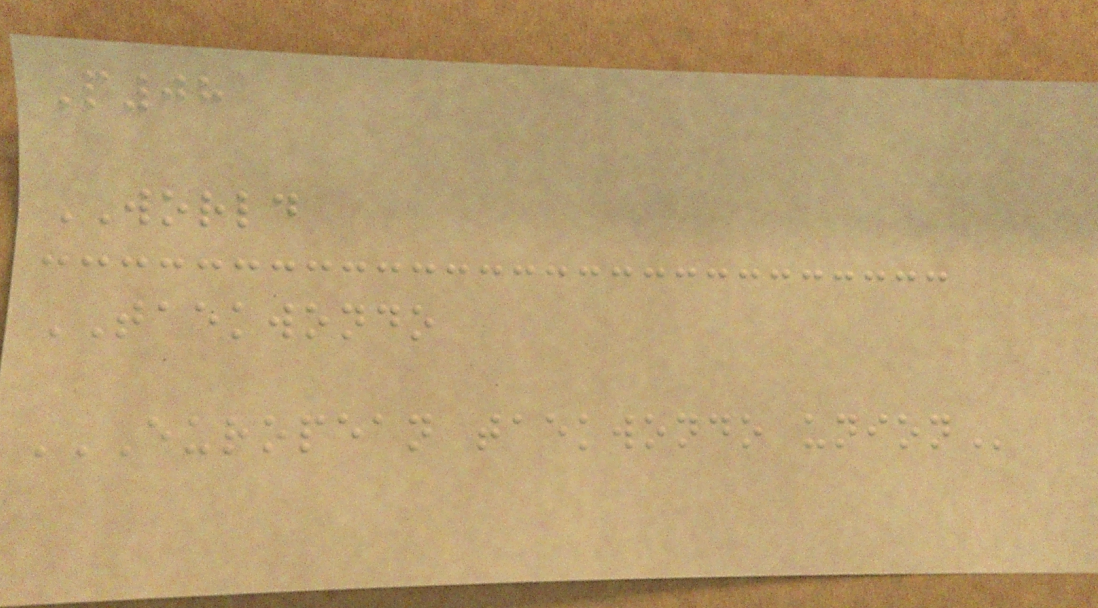P08
WORLD
TAEKWONDO
EUROPEAN TAEKWONDO UNION
